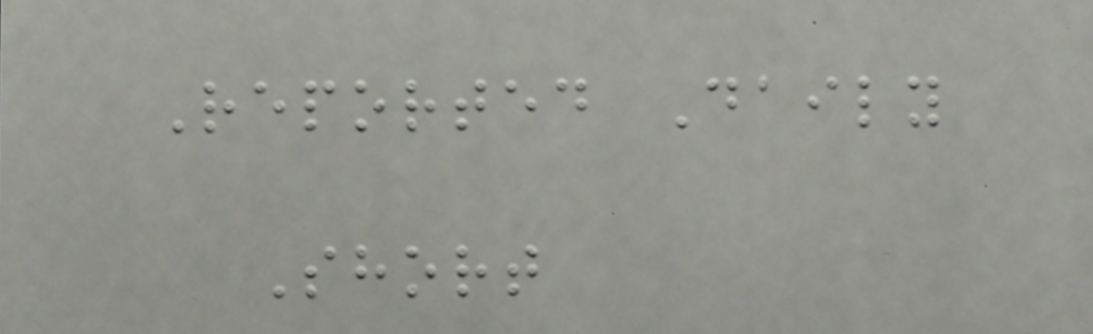Reported Daily
Short
